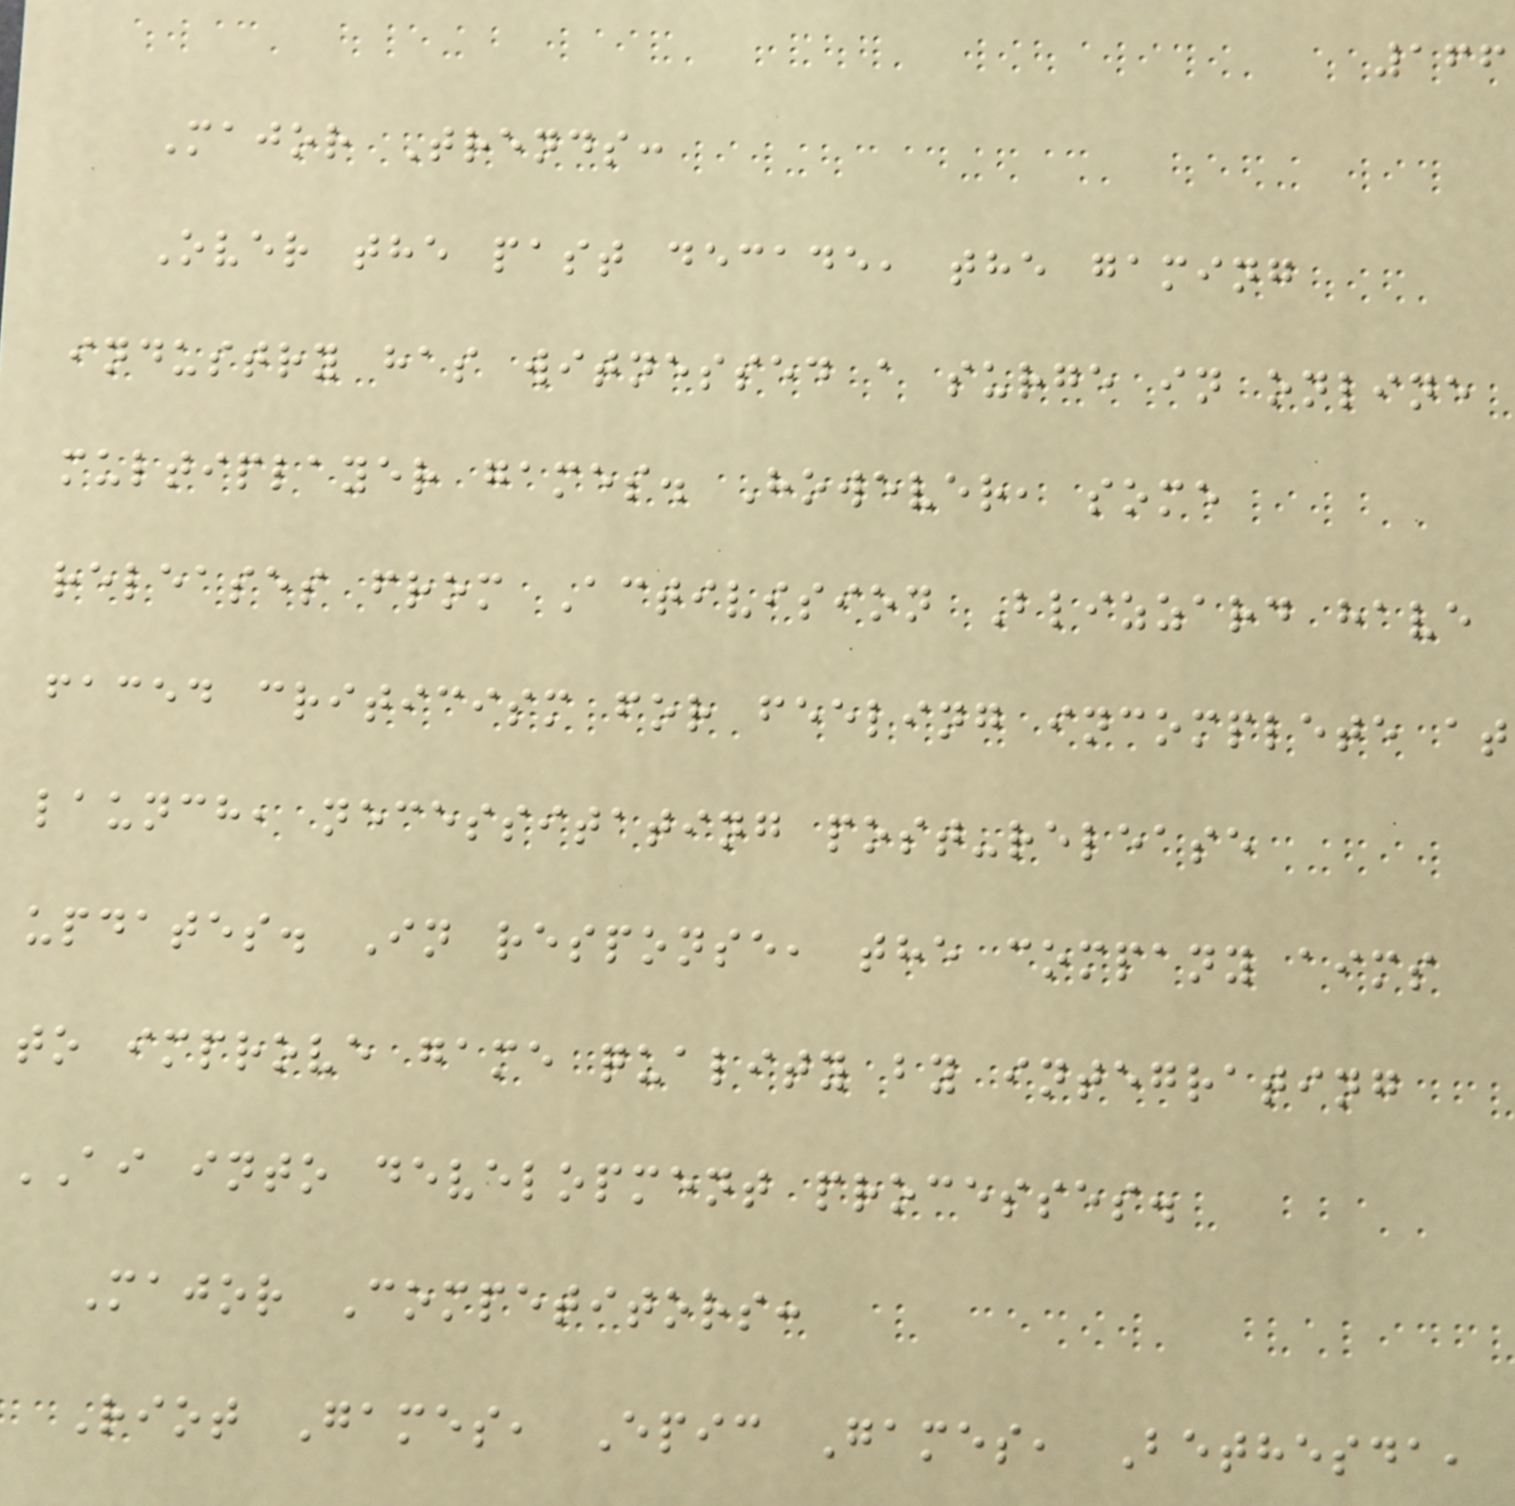166
Major Trends:
Over the past decade, the gaming
industry has witnessed a surge in online
multiplayer games. However, some
releases from Activision Blizzard have
faced criticism for feeling incomplete at
launch, necessitating post-release
updates. In response, the company aims
to improve game quality by integrating
AI into development processes.
Major Competitors:
Riot Games, Epic Games, Bethesda,
